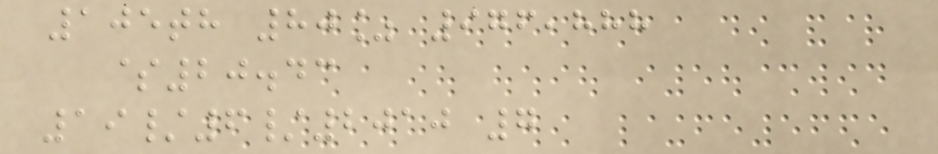105th 80% 976,888
$20.43
19/6/2010 7
